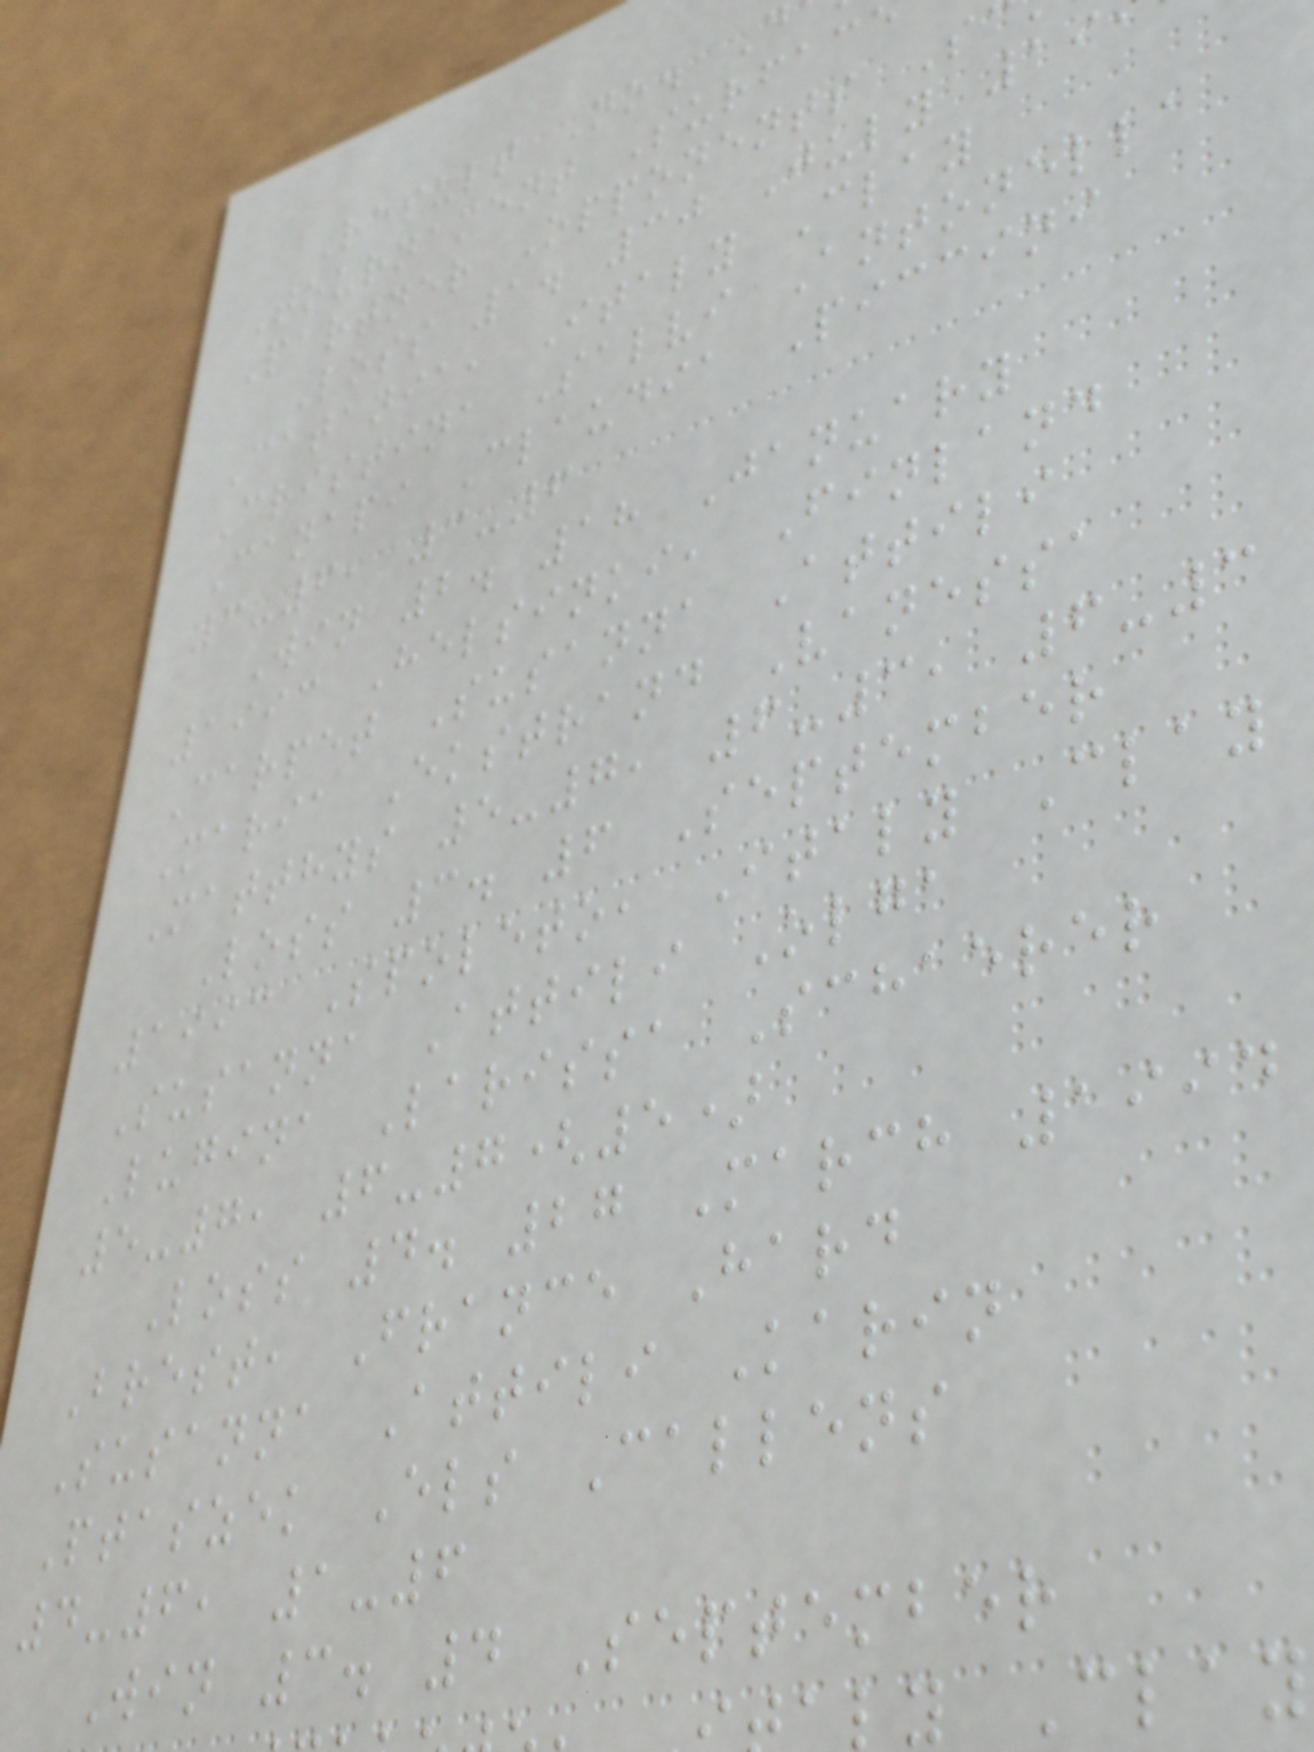Result No. D
Tournament Surfac
Partner Opponents S
Loss 1. 30 July 19
Catania, Italy Clay
Cristina Salvi Antonella
Canapi Claudia Piccini
3-6, 3-6
Win 2. 18 January
1993 Helsinki, Finland
Carpet Susanna Attili
Maria Ekstrand Vanessa
Matthys 5-7, 6-3, 6-3
Loss 3. 6 September
1993 Spoleto, Italy Clay
Susanna Attili Olga
Lugina Larissa Schaerer
5-7, 6-7(5)
Loss 4. 27 March 1994
Brest, France Hard
Susanna Attili Karin
Ptaszek Els Callens
4-6, 1-6
Win 3. 4 September
ly Clay
